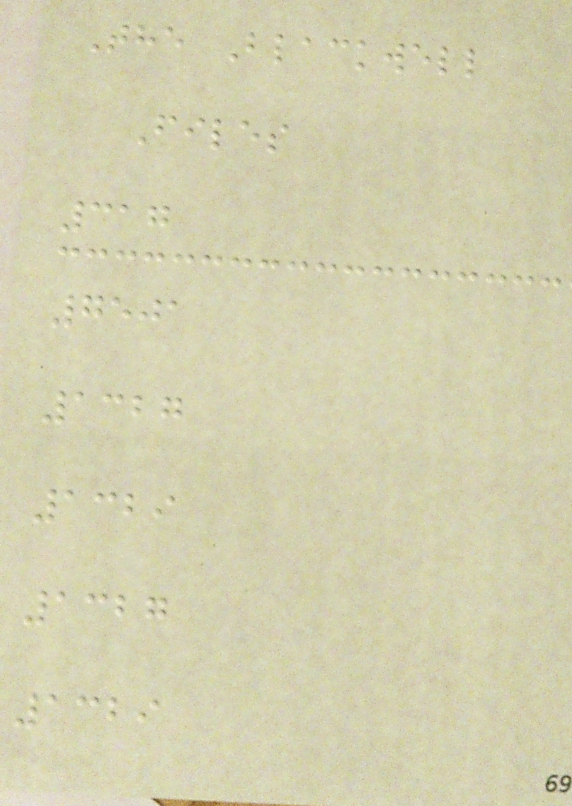The Blackwell
Files
317
7501
1327
1329
1327
1329
